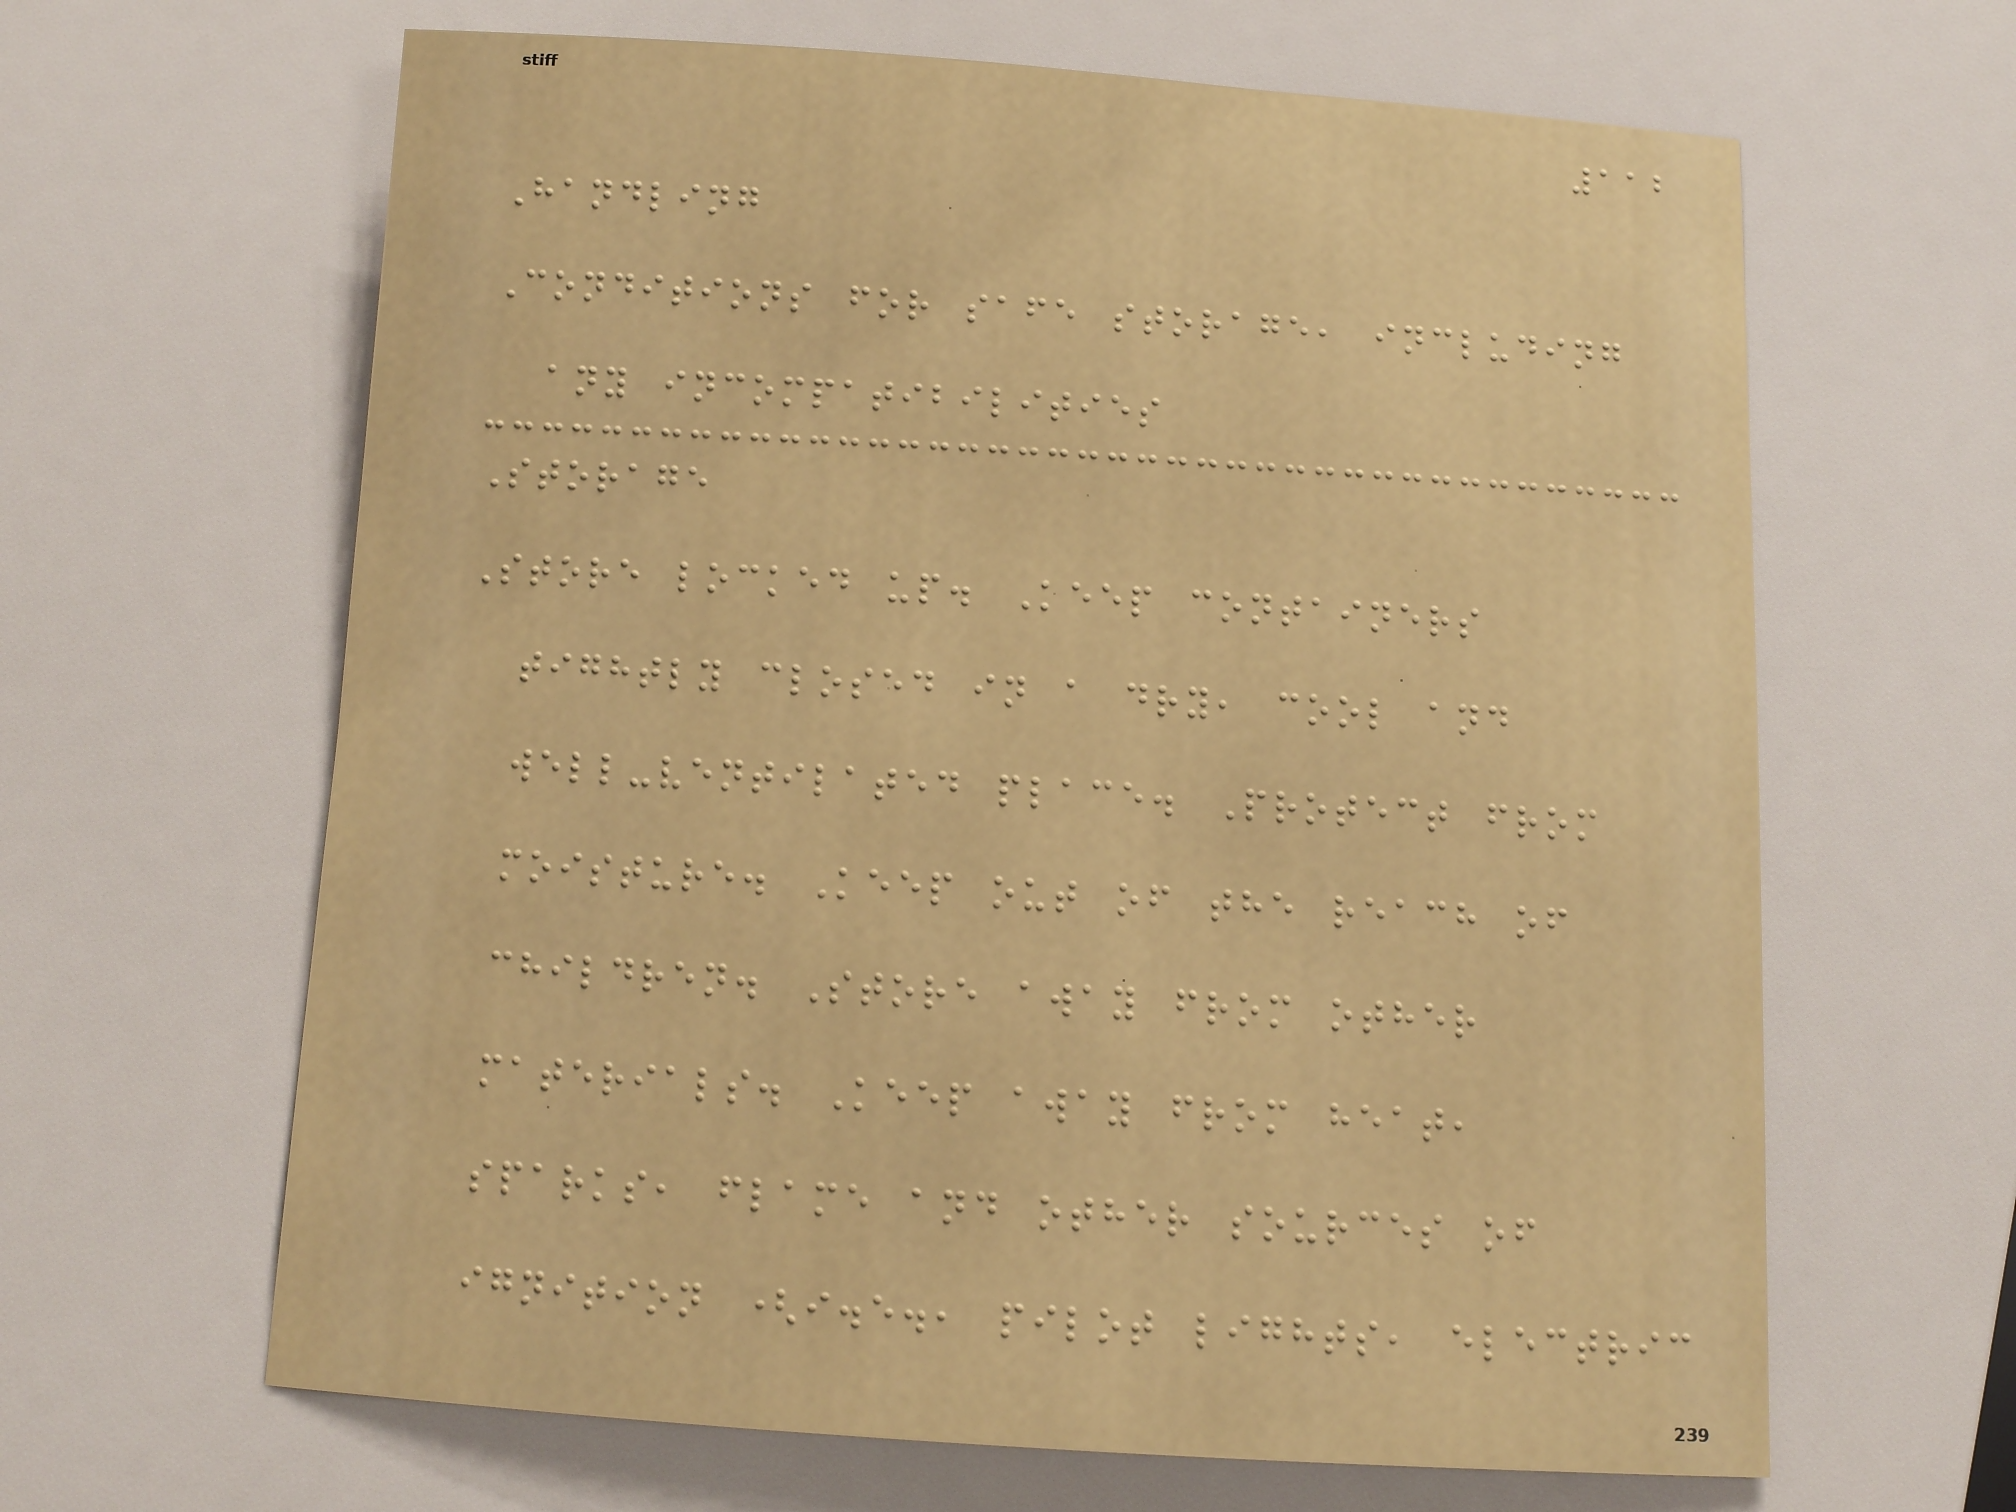112
Handling
Conditions for safe storage, including
any incompatibilities
Storage
Store locked up. Keep containers
tightly closed in a dry, cool and
well-ventilated place. Protect from
moisture. Keep out of the reach of
children. Store away from other
materials. Keep away from heat,
sparks, flame and other sources of
ignition (i.e., pilot lights, electric
